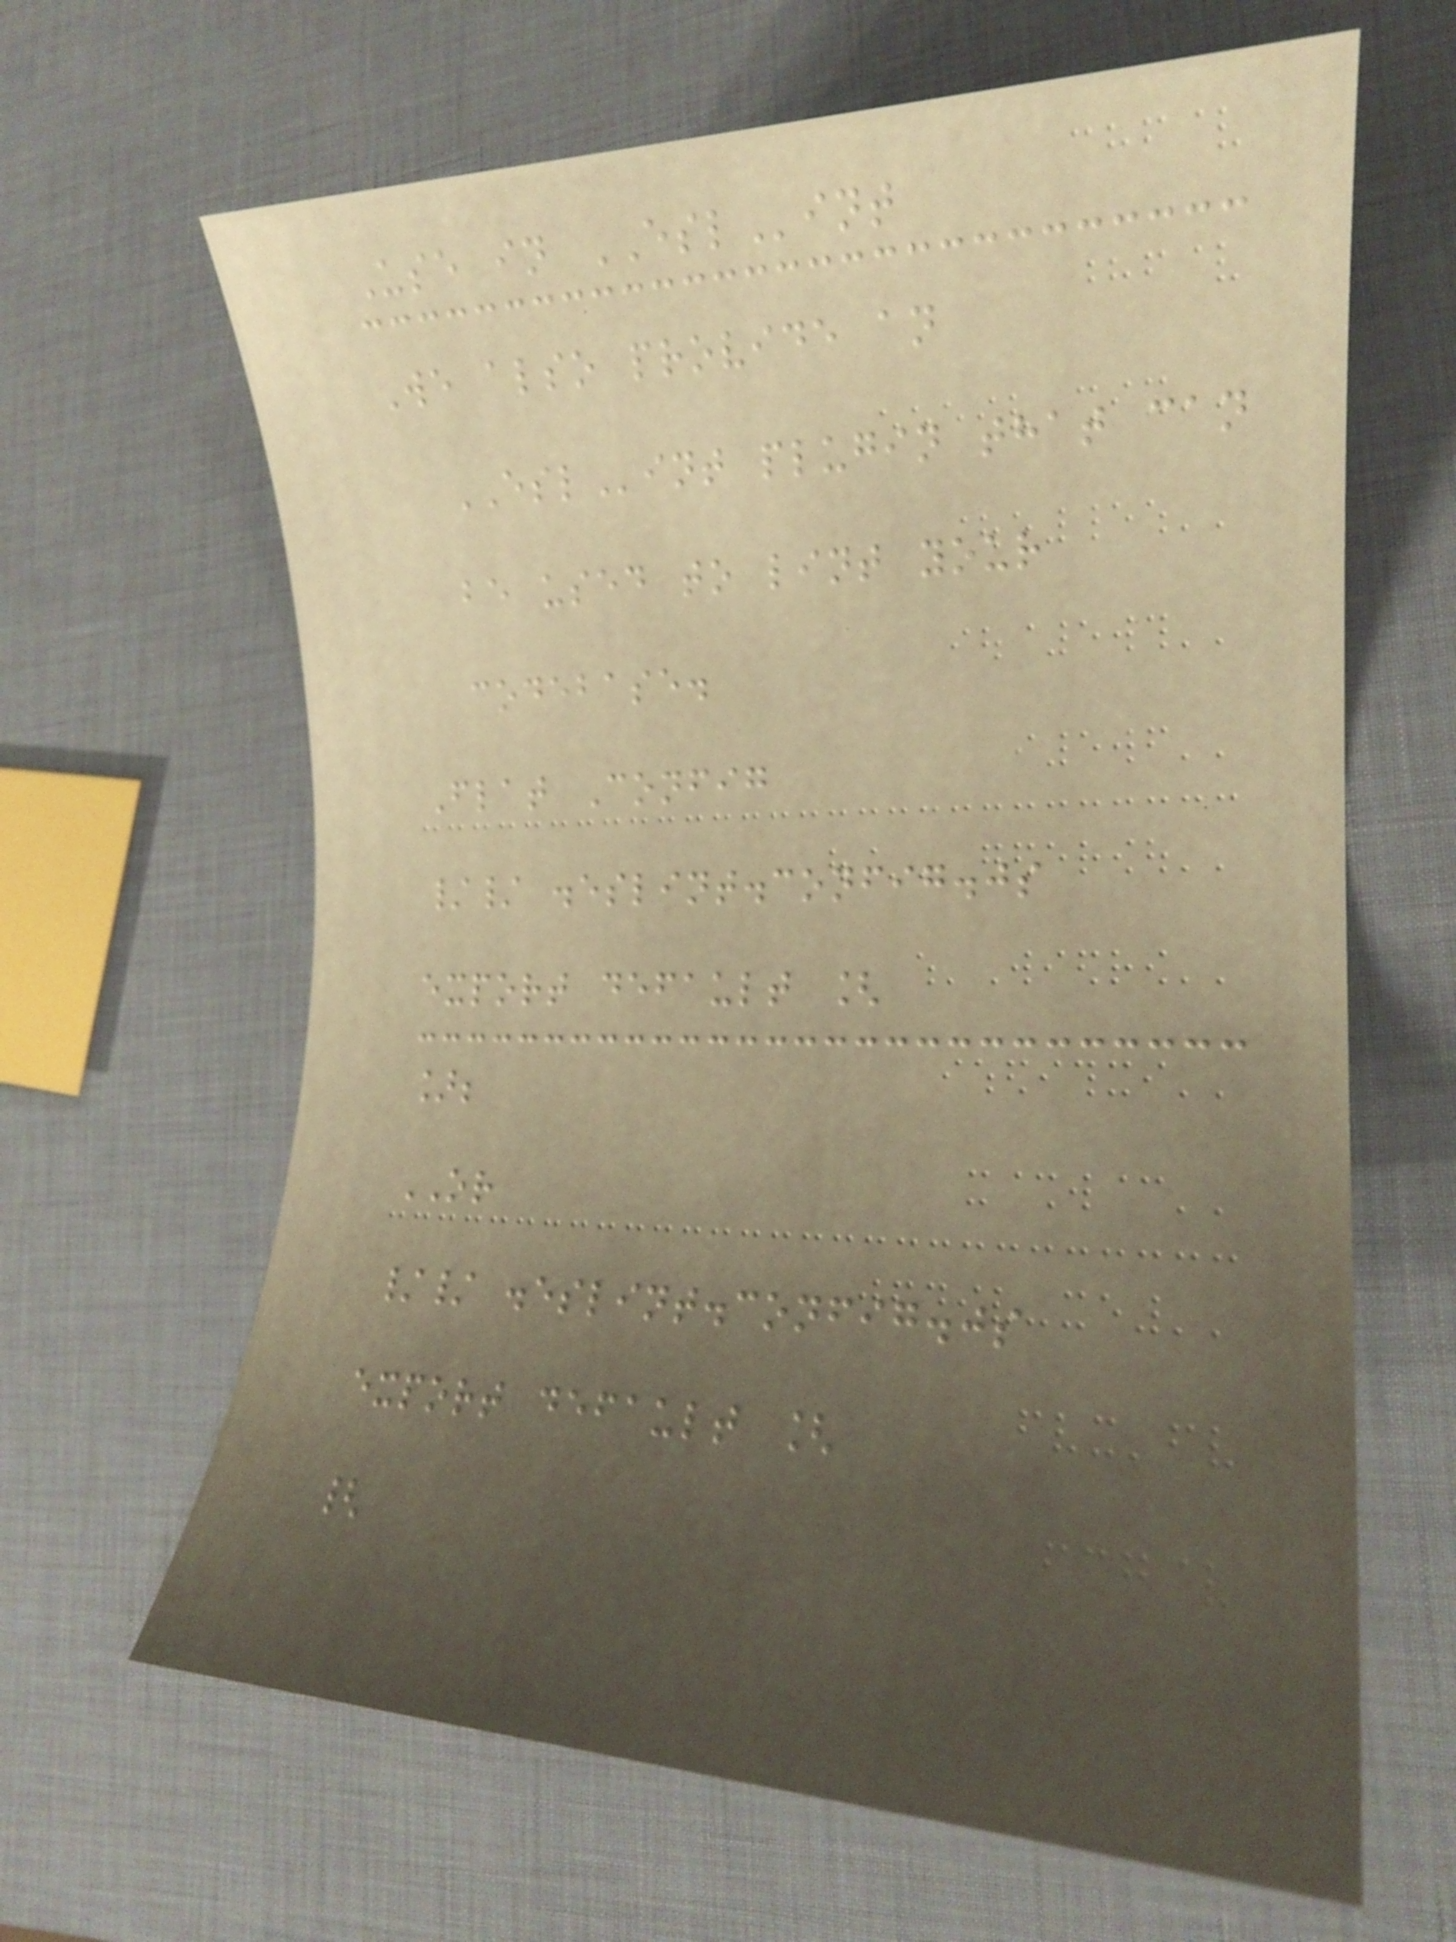Use in ESLint
We also provide an
ESLint plugin that can
be used to lint your
codebase.
Flat Config
// .eslint.config.js
export default [
];
OR
// .eslint.config.js
export default [
{
